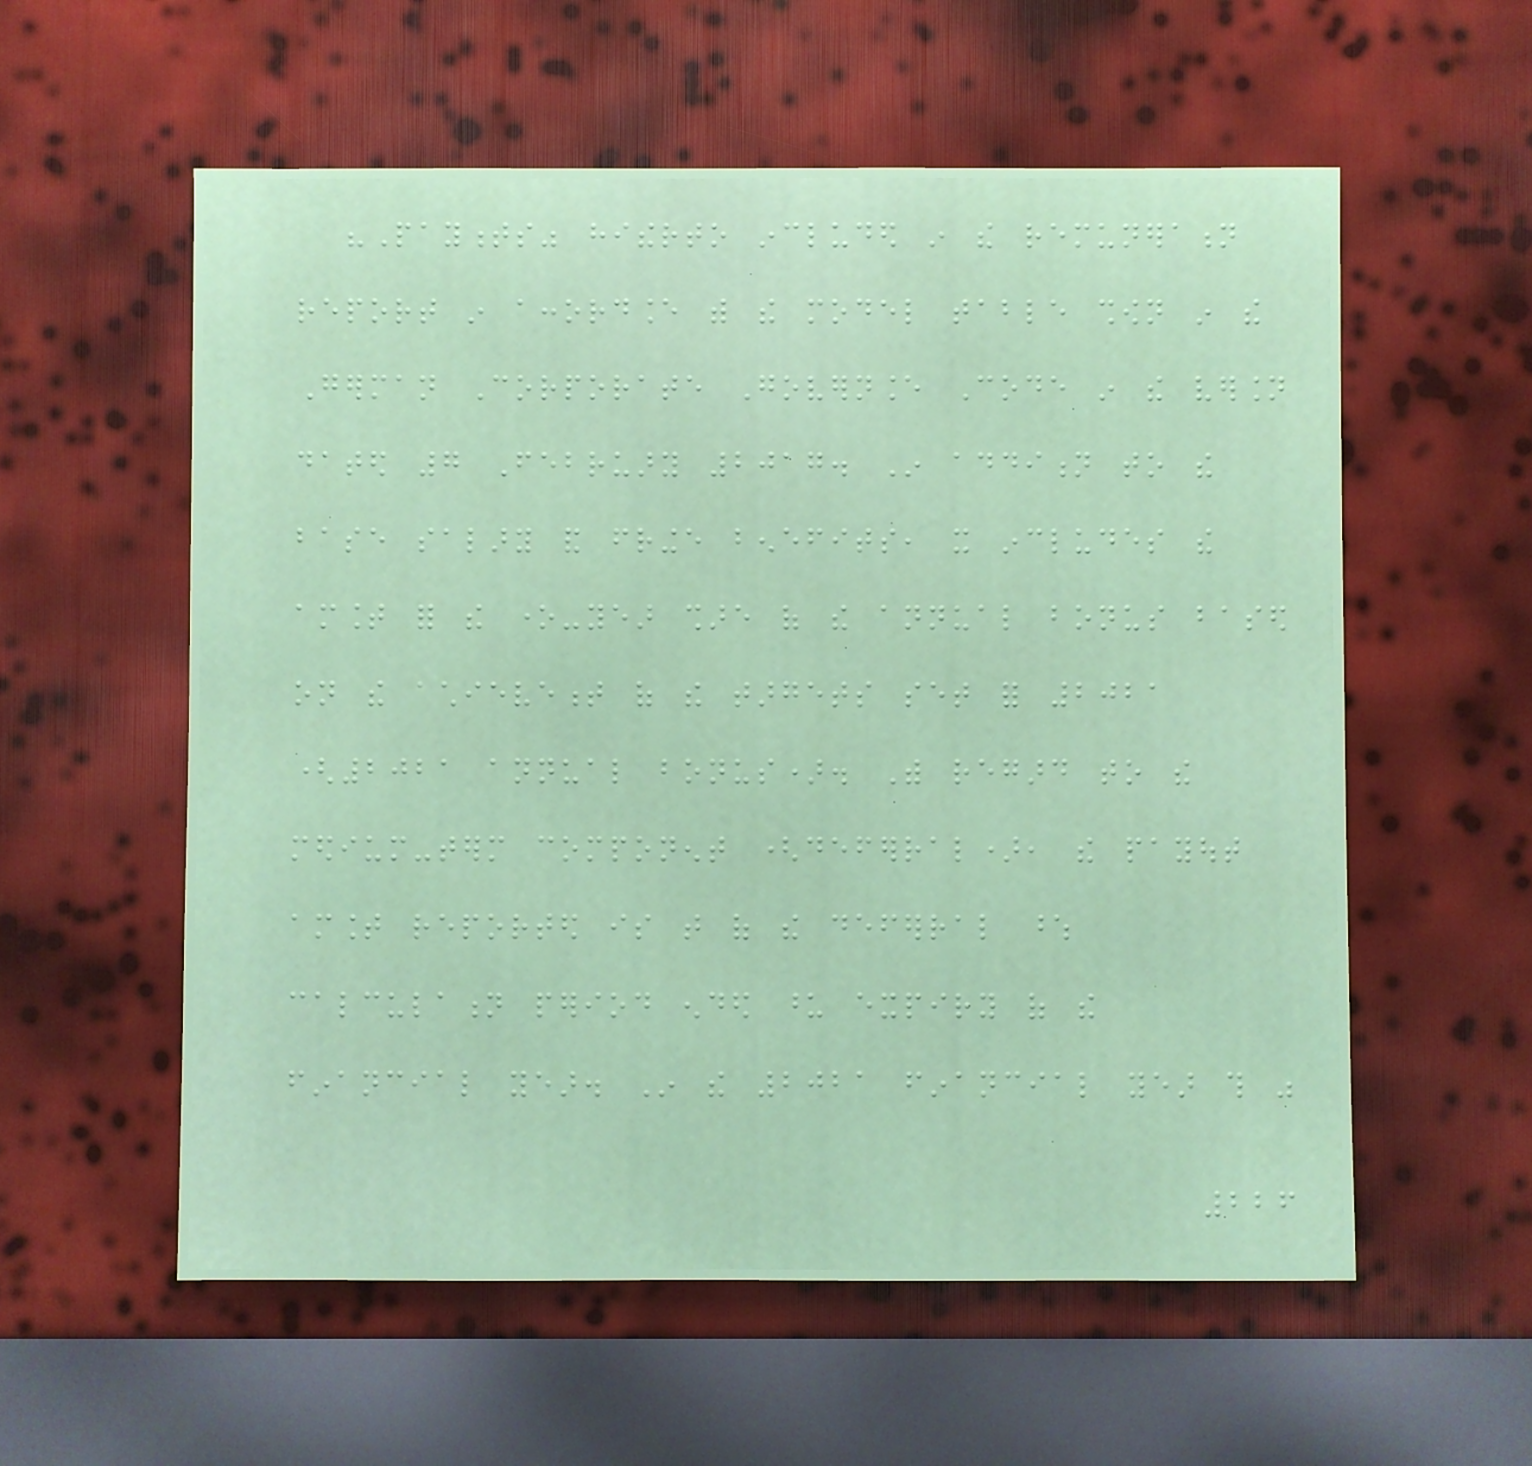"Payments" hitherto included in the remuneration
report in accordance with the model table shown in the
German Corporate Governance Code in the version
dated 7 February 2017. In addition to the
base salary and fringe benefits, it includes the
amount for the one-year share of the annual bonus based
on the achievement of the targets set for 2021
(2021 annual bonus). With regard to the
medium-term component (deferral), the payout
amount reported is that of the deferral whose
calculation period ended upon expiry of the
financial year. In the 2021 financial year this was
226
